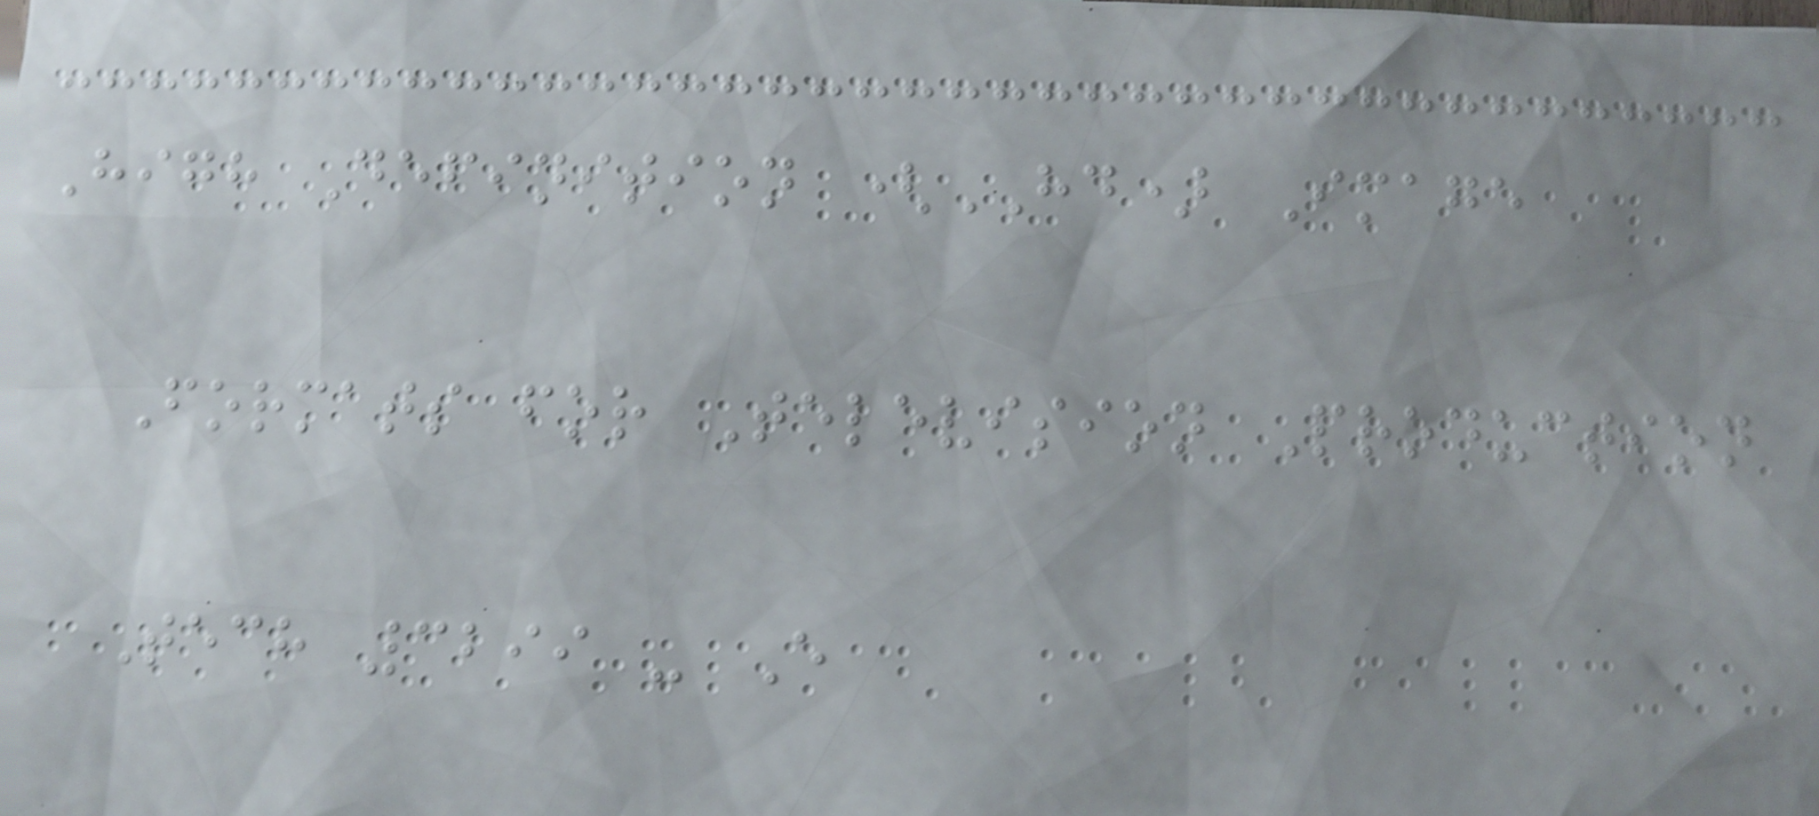High Definition (HD) Image
Formats for Television Production
Tech 3299 - E
